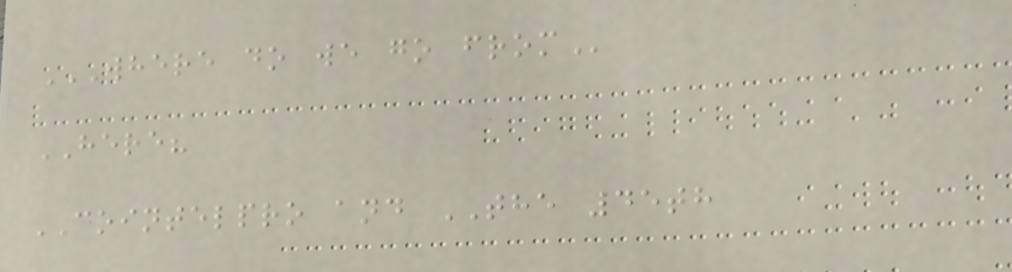WHERE DO WE GO FROM
HERE?
COINTELPRO and THE 45th
